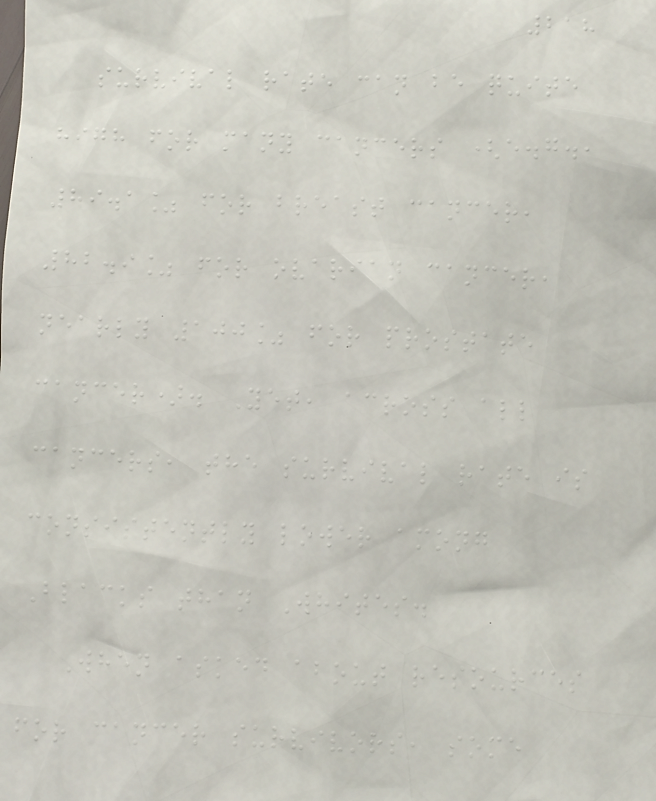218
survival rate can be quite
high for many cancers (e.g.,
89.1% for breast cancer,
82.9% for ovarian cancer,
nearly 100% for prostate
cancer). Yet, across all
cancers, the survival rate is
consistently lower among
Blacks than Whites.
When asked about resources
for cancer survivors, some
